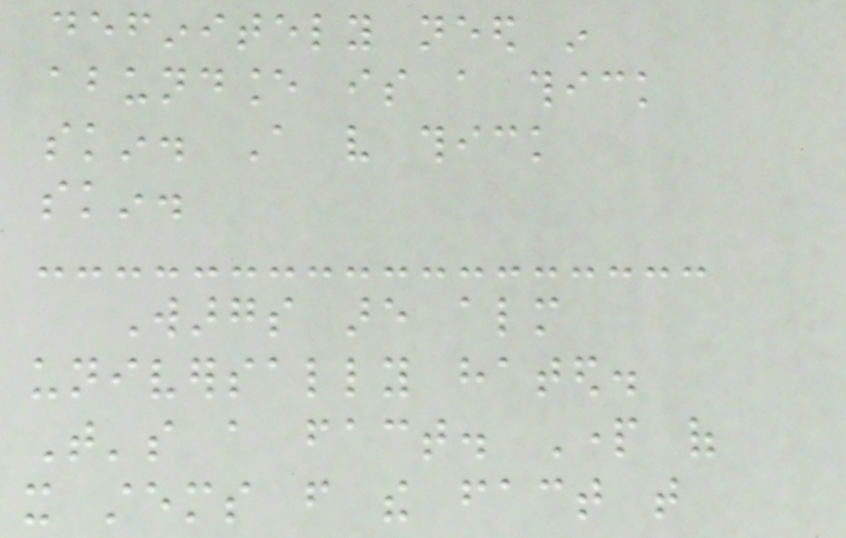definitely need in
abundance is a thick
skin. A very thick
skin.
Wargs are almost
universally hated.
That's a fact. Part of
it stems from the fact that
